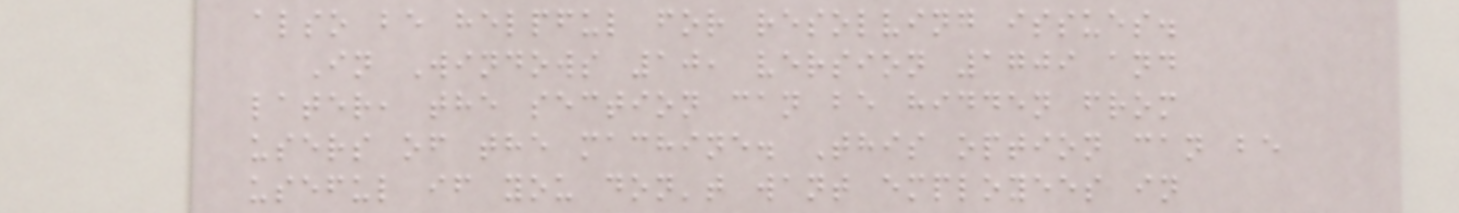also be helpful for resolving issues.
In Windows 10, version 1709 and
later, the section can be hidden from
users of the machine. This option can be
useful if you don't want employees in
